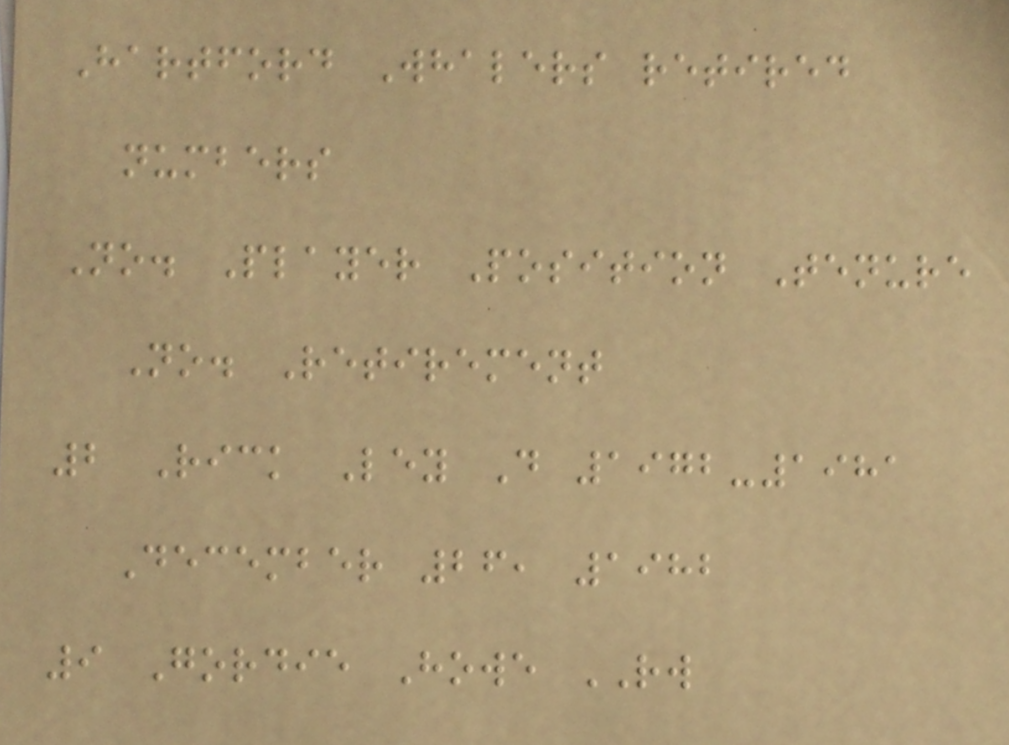Hartford Whalers retired
numbers
No. Player Position Tenure
No. Retirement
2 Rick Ley D 1972-1981
December 26, 1982
9 Gordie Howe RW
